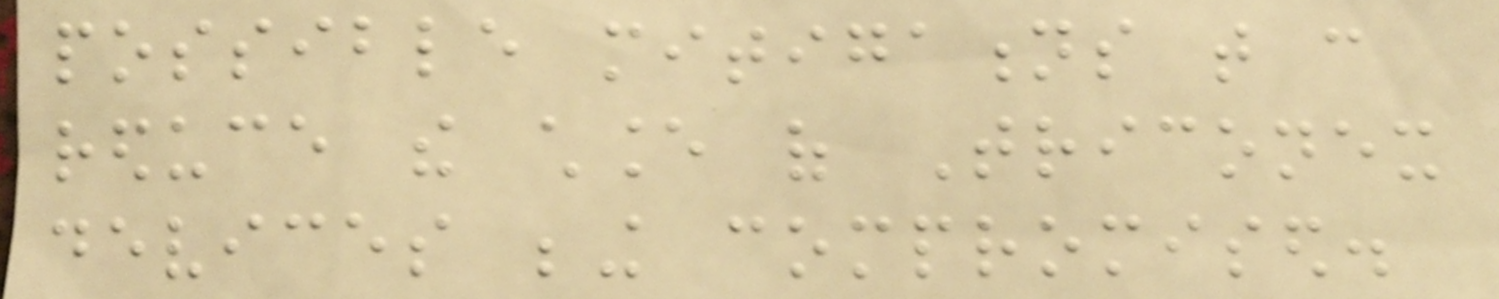possible mitigations that can
reduce the chance of Triconex
devices being compromised.
